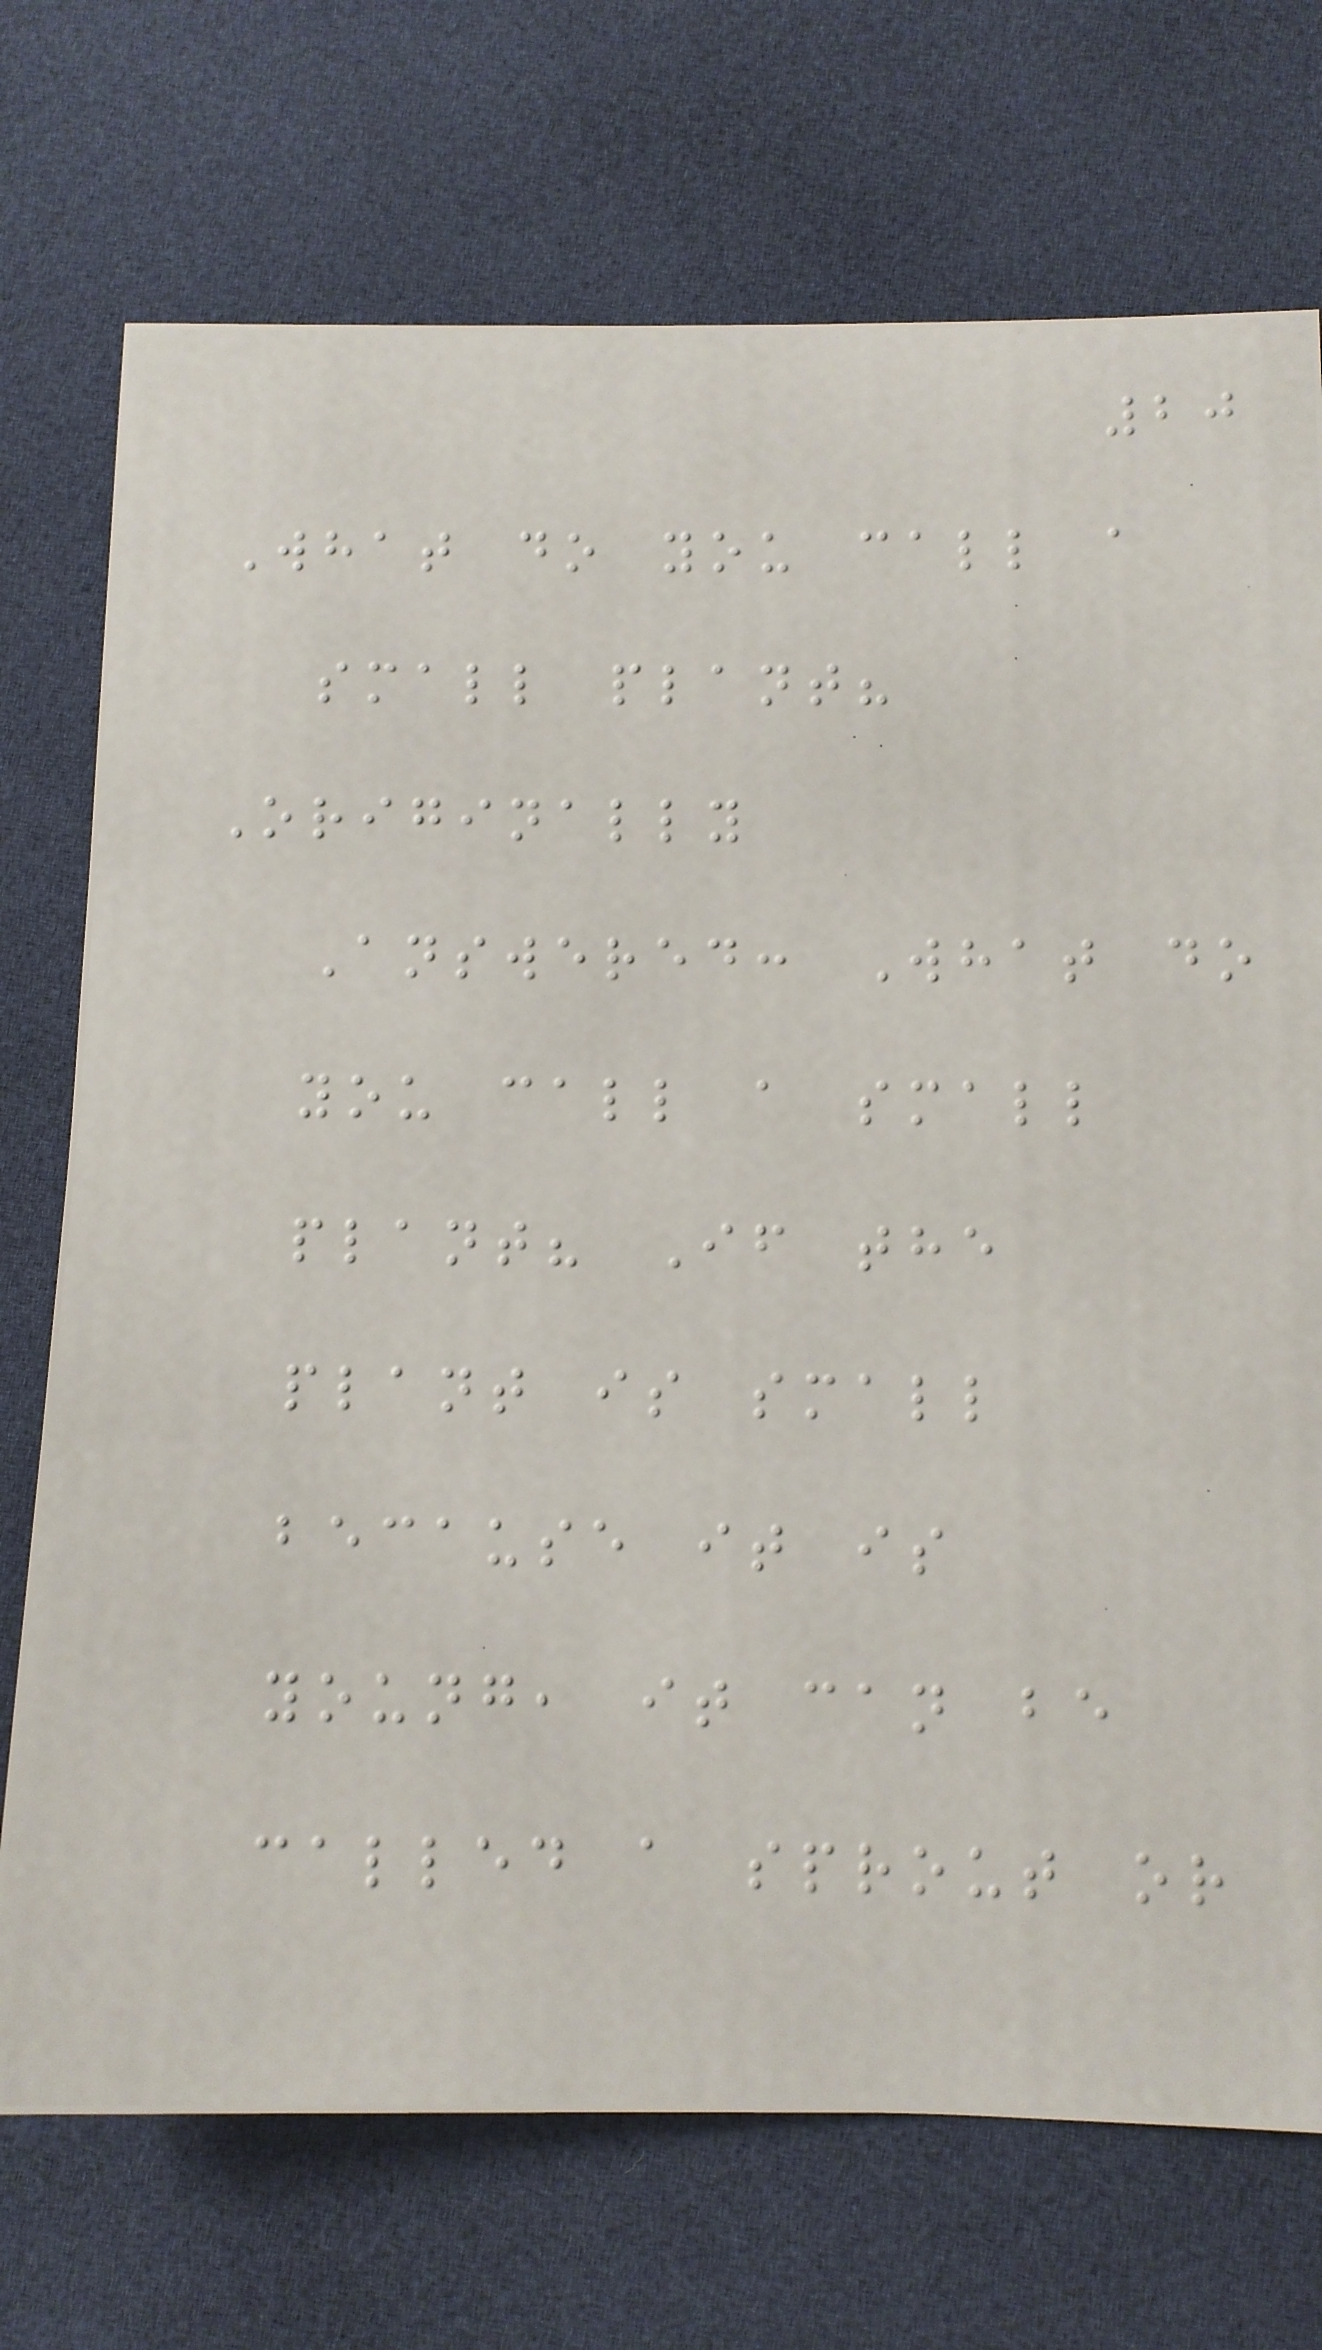20
What do you call a
small plant?
Originally
Answered: What do
you call a small
plant? If the
plant is small
because it is
young, it can be
called a sprout or
